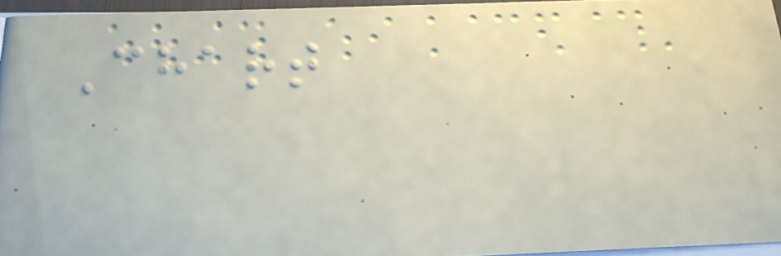Chart
